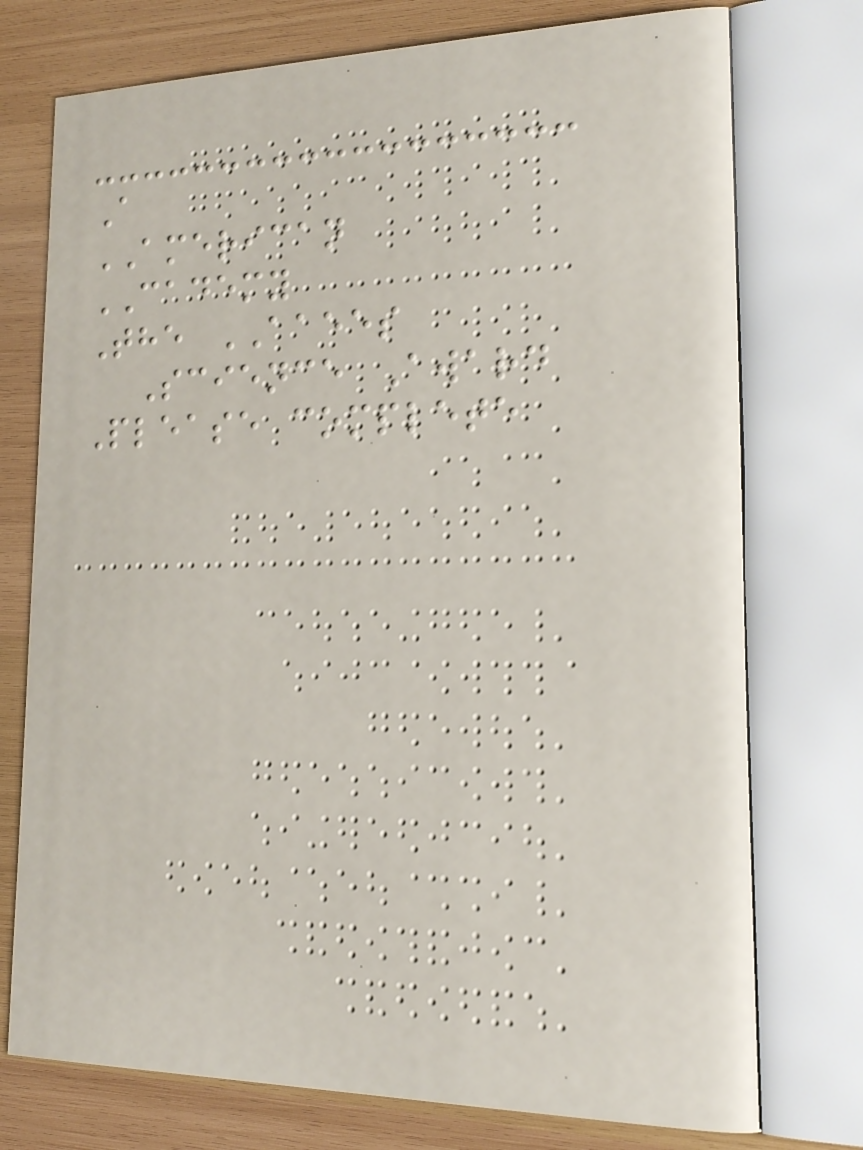A
AMERICAN
CADEMY
The AAEES
Science Award
Please complete
